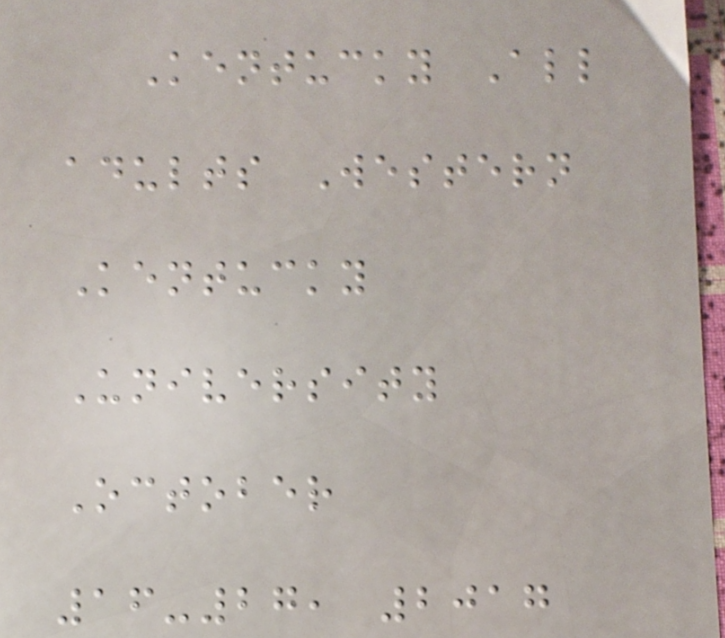Kentucky All
adults Western
Kentucky
University
October
16-27, 2017
